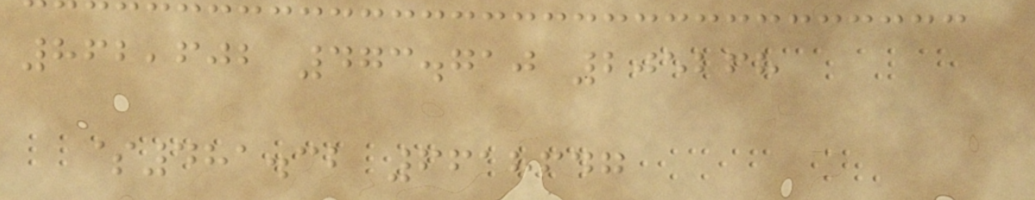862,602 473.710 205268
$481.32 6618647
